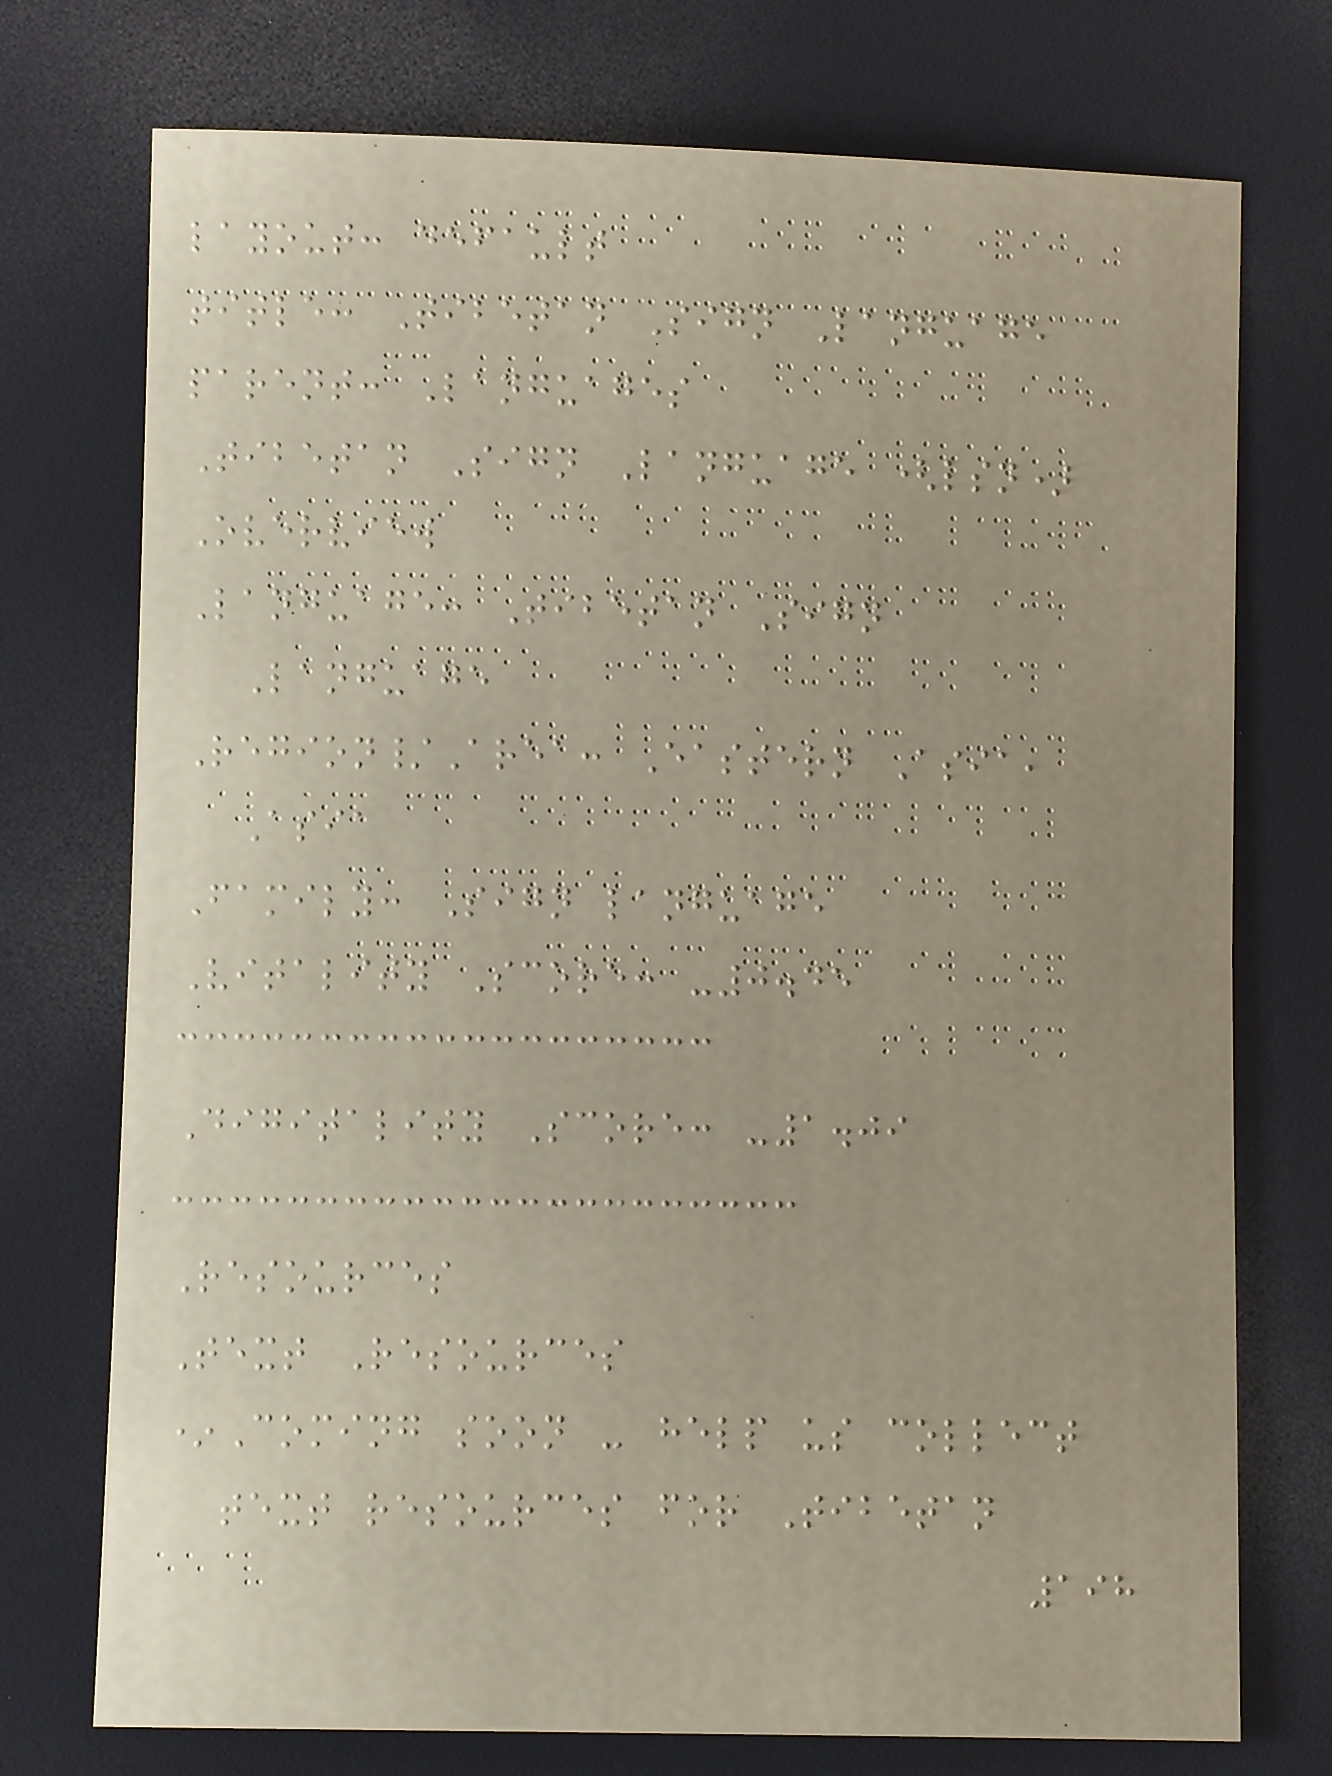layout: default
title: Tibetan Sign Language
parent: Languages
Tibetan Sign Language (lsn)
Overview
Language: Tibetan Sign
Language
Region/Area: Eastern Asia,
Asia
Family: Sign language
Vitality Score: -0.45
Digitality Score: -1.09
Resources
Text Resources
*Coming soon - help us collect
text resources for Tibetan
198
